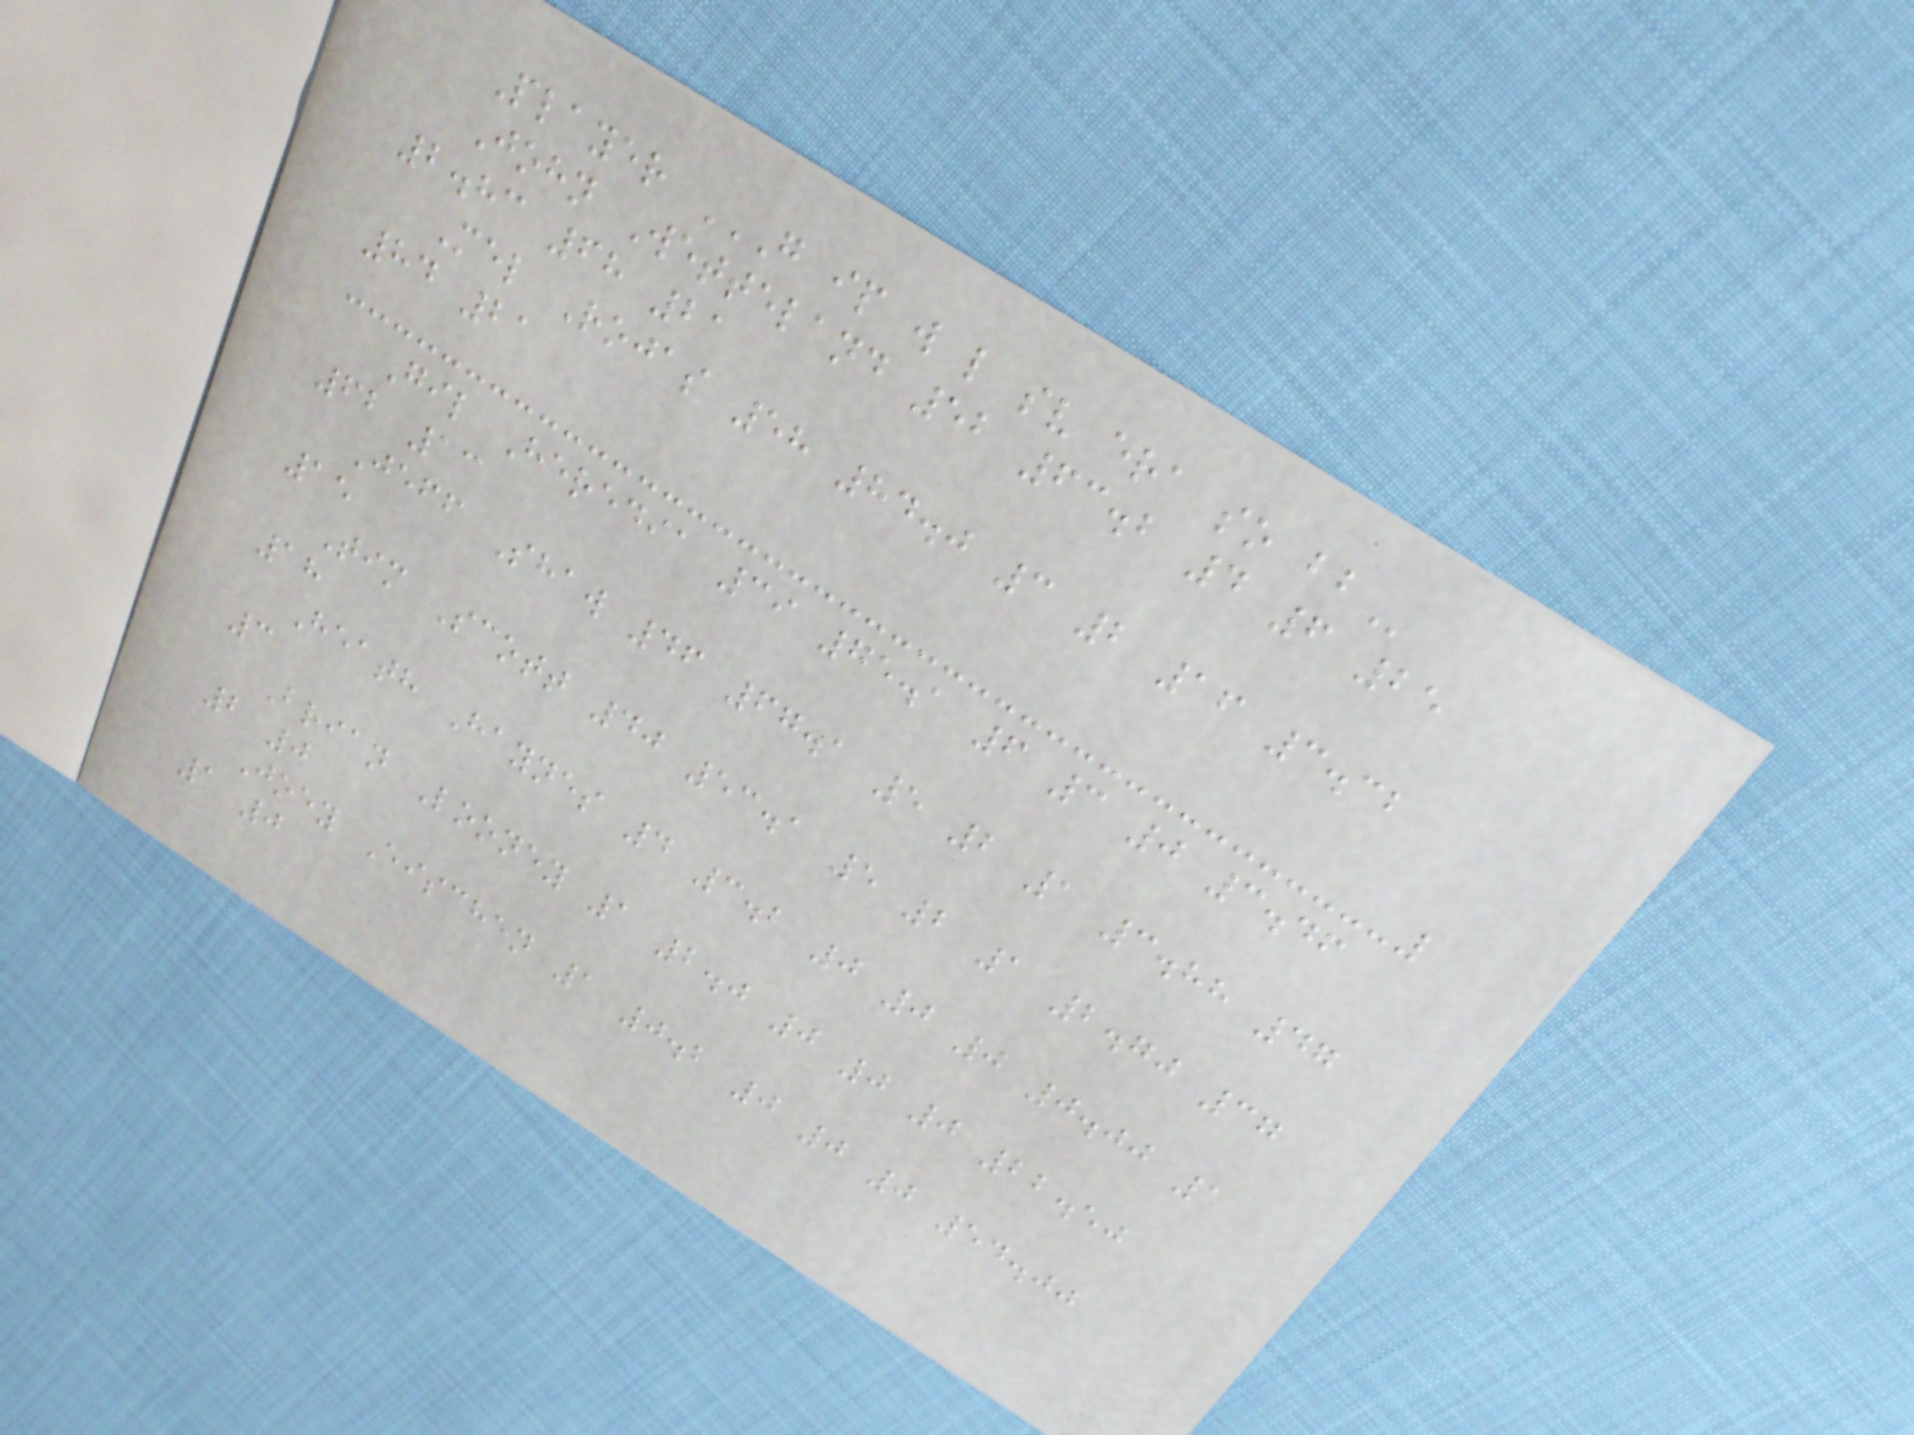Player G IP W L SV ERA SO BB
John Wetteland 52 63.2 4 6 25
2.83 68 21
Mel Rojas 58 84.0 3 2 16 3.32
84 21
Gil Heredia 39 75.1 6 3 0 3.46
62 13
Jeff Shaw 46 67.1 5 2 1 3.88 47
15
Tim Scott 40 53.1 5 2 1 2.70 37
18
Heath Haynes 4 3.2 0 0 0 0.00 1
3
Brian Looney 1 2.0 0 0 0 22.50
2 0
Joey Eischen 1 0.2 0 0 0 54.00
1 0
